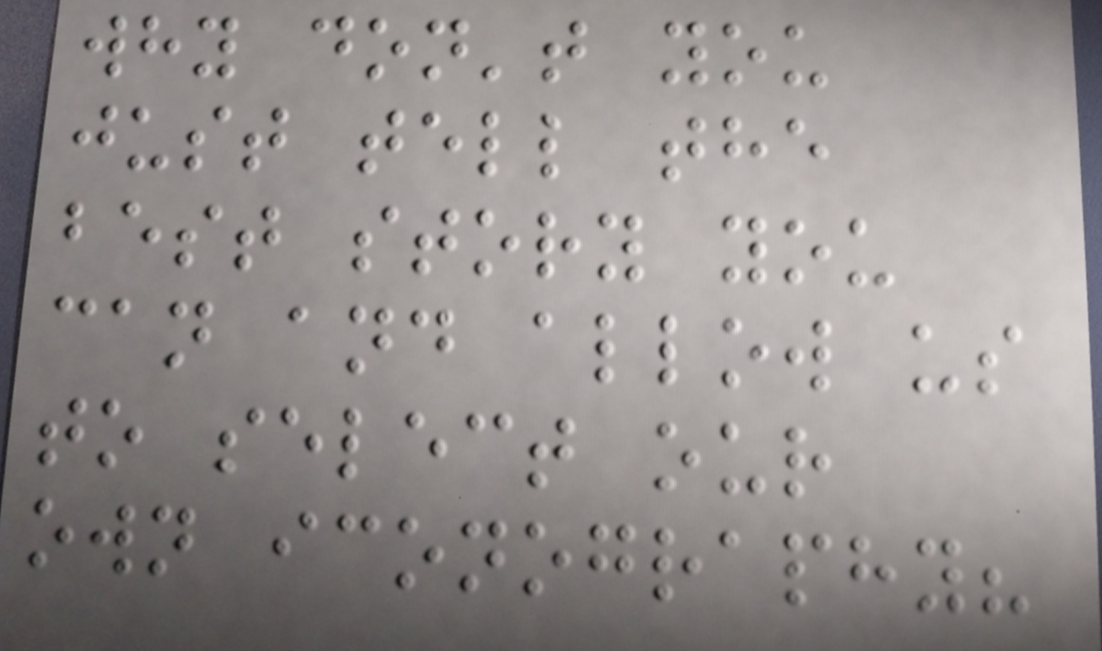why don't you
just tell the
best story you
can and allow us
to select our
own iconography?
